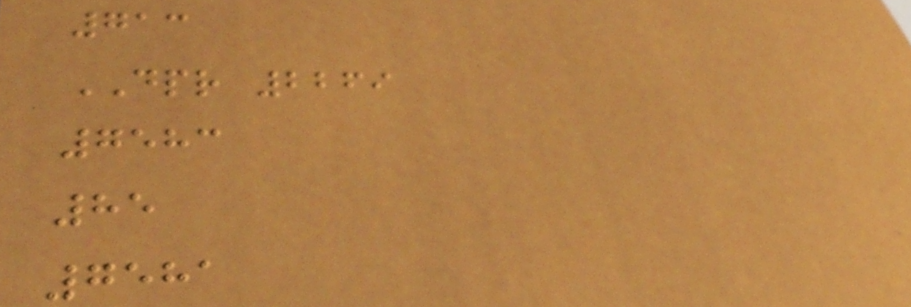713
DPR 2269
7583
85
7581
